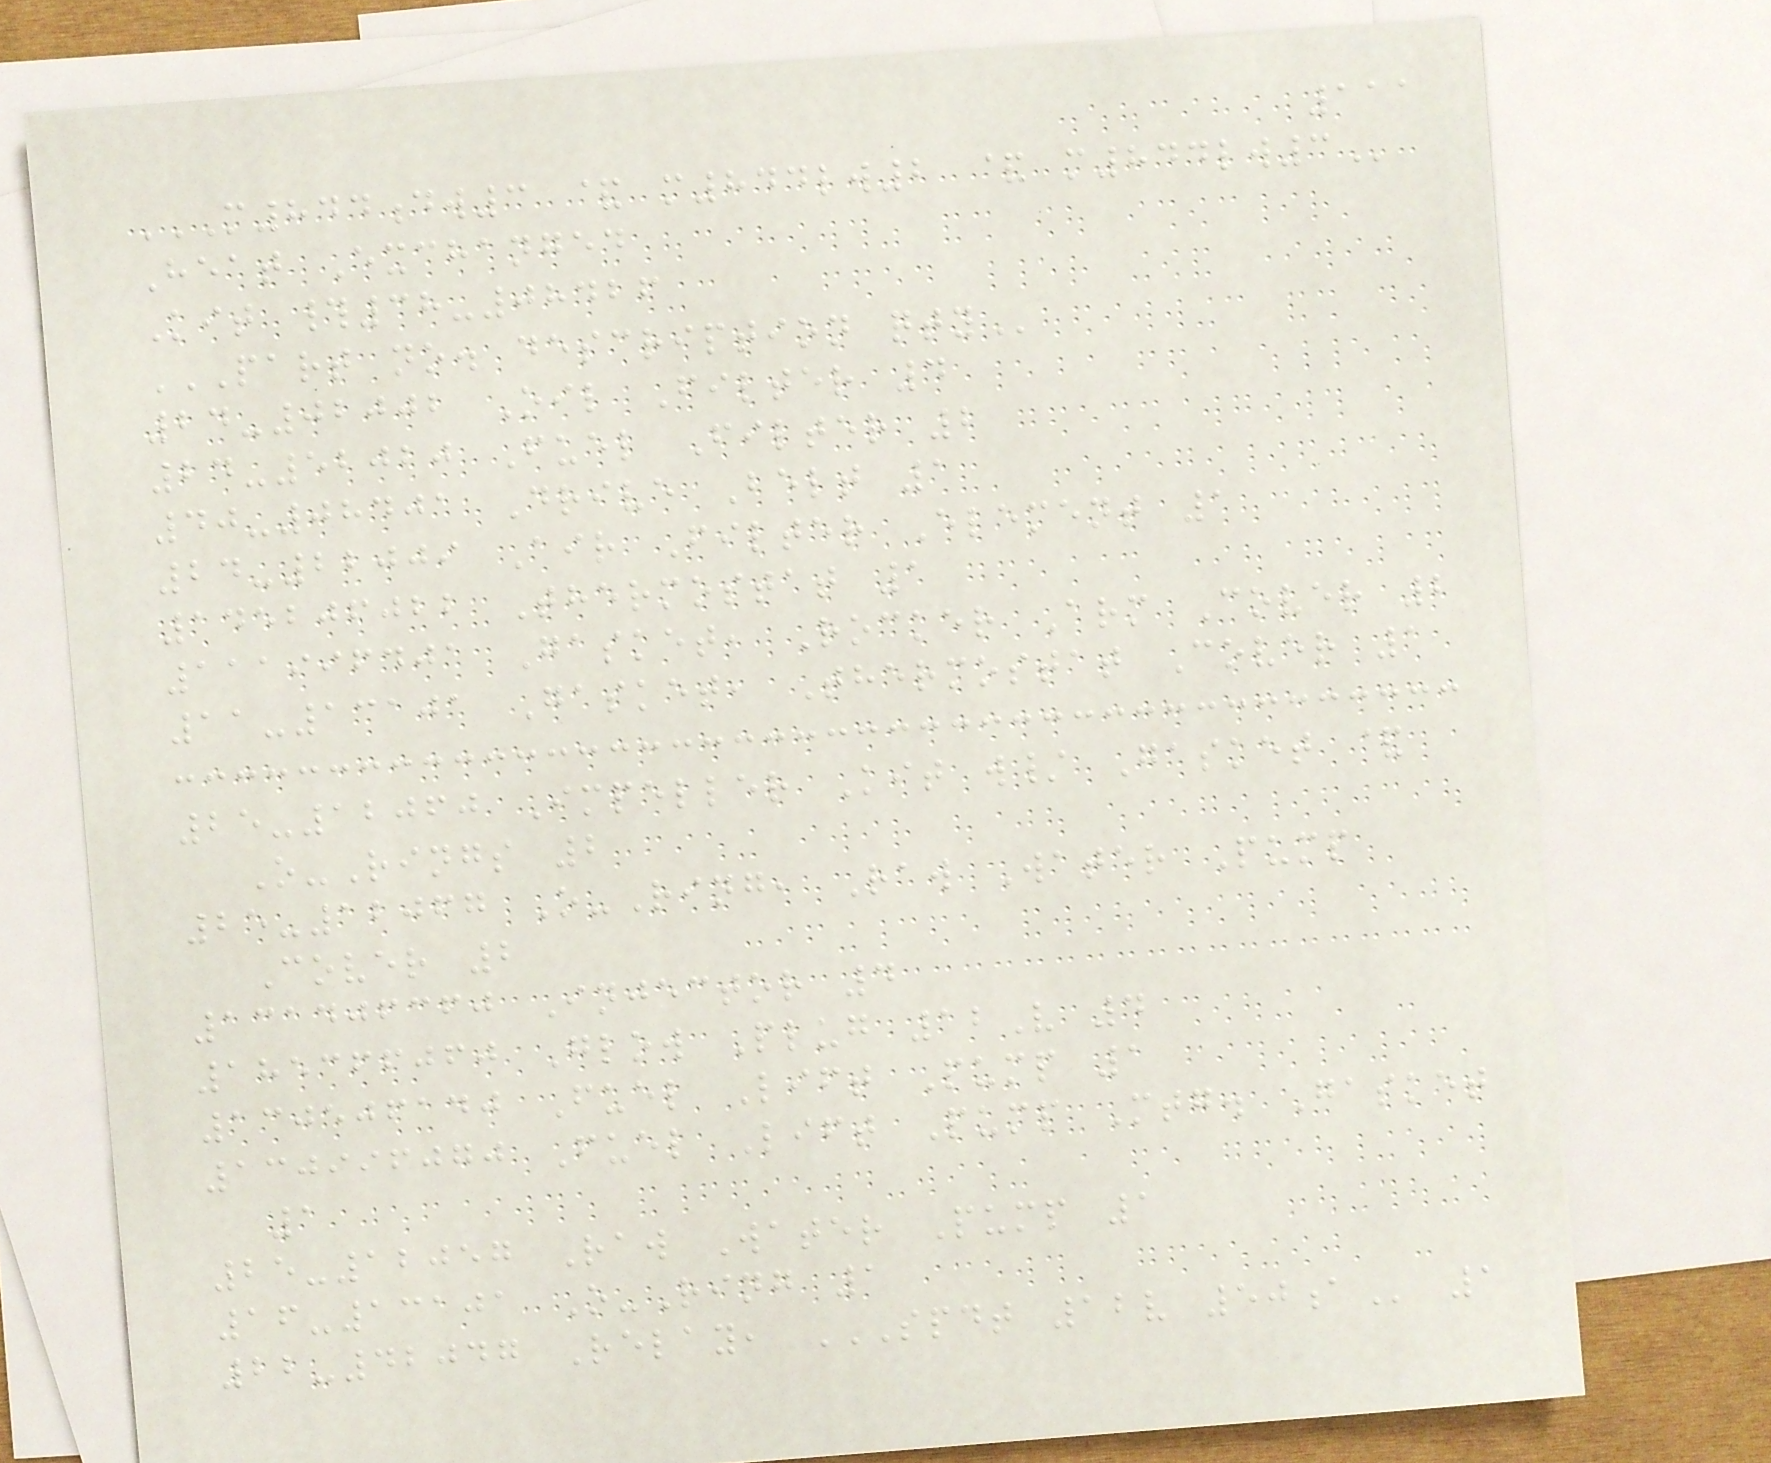111
M844DW3 & M844LW2 & M844LW3
Heat Exchanged
Kit #38-08426
PART NO. DESCRIPTION QTY
24-02002 Oil Filter 4
24-52020 Fuel Filter 2
40-08401 Drive Belt 1
24-22009 Air Filter Element 1
145206022 Thermostat 1
111996401 Gasket, Rocker Arm Cover 2
11-13101 Gasket, Thermostat Cover 1
25-12060 Impeller Kit w/ Gasket &
O-Rings 2
25-12067 O-Ring, Raw Water Pump
Cover 2
131406360 Injector 4
185366060 Glow Plug 12V 4
130506140 Fuel Lift Pump 1
130996070 Fuel Lift Pump Mtg. Gasket
1
25-12057 Raw Water Pump 1
16-13101 O-Ring 1
22-42047 Relay, SPDT 12V 50A 1
